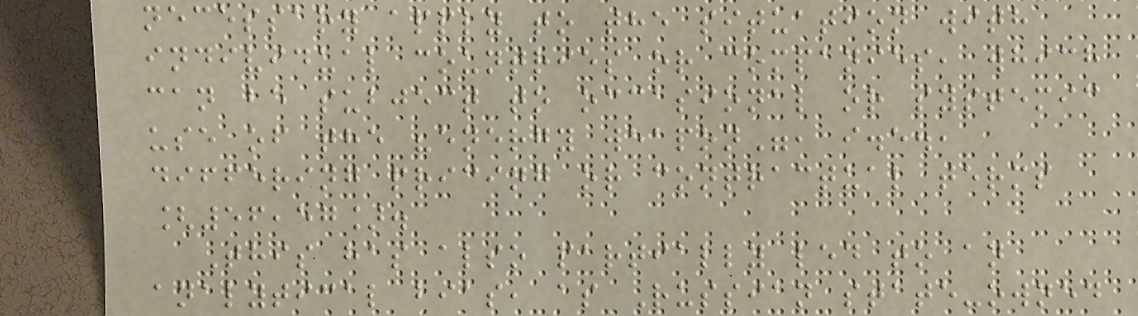necessary apply to the situation with
individual countries or companies, which
can be subject to occasional or systemic
use of the "energy weapon", i.e.,
differing pricing or contractual terms
[56,57].
This has also partially led to an
analytical bias, as Russian state-owned
